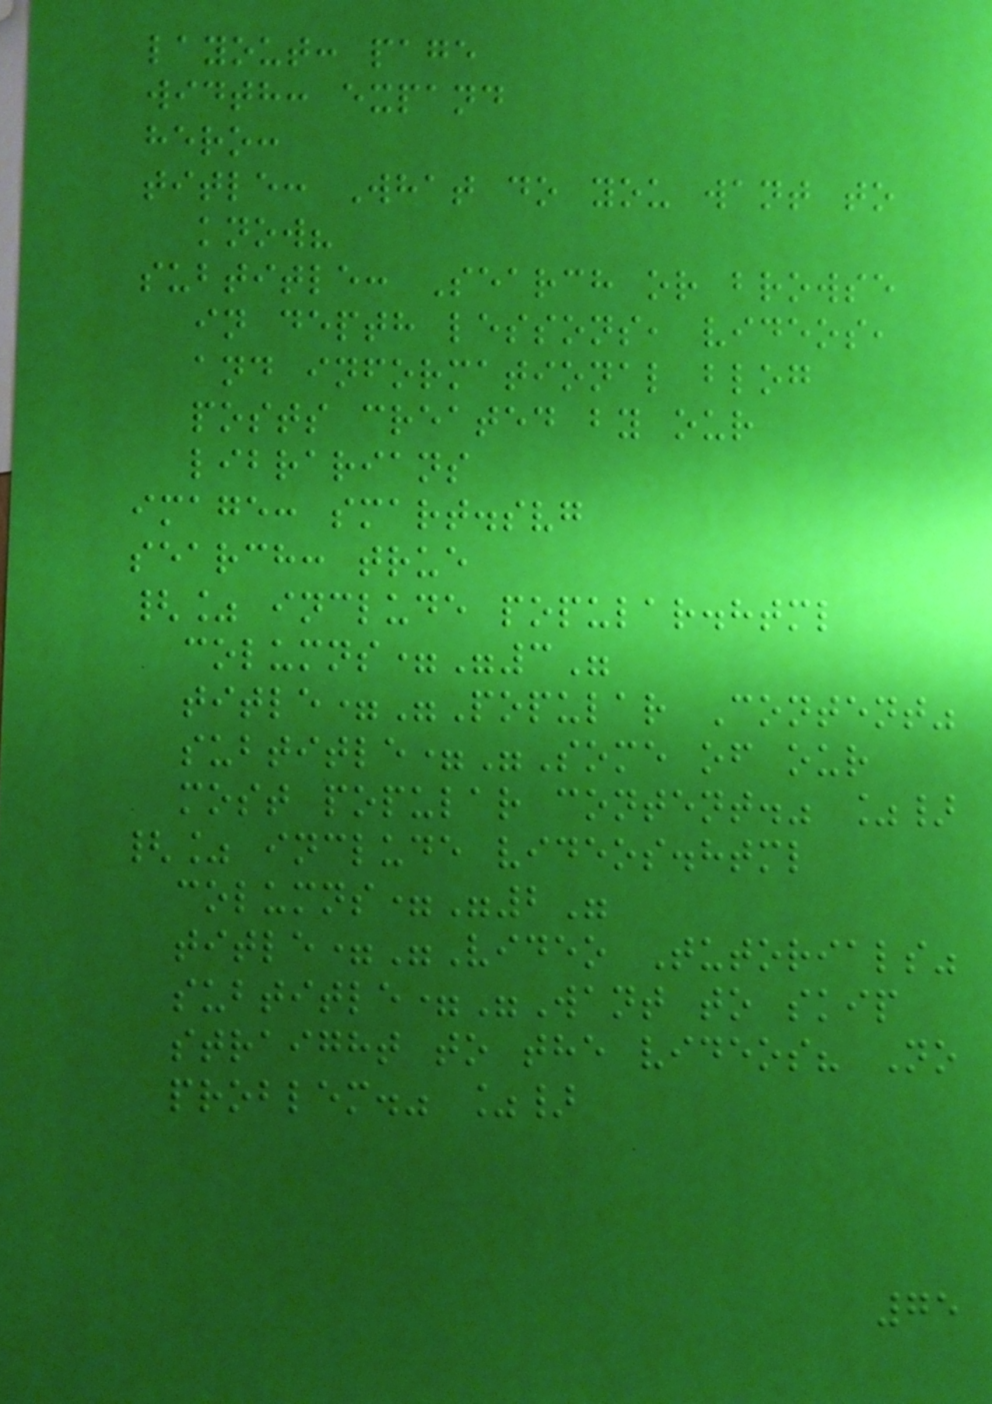layout: page
width: expand
hero:
title: What do you want to
know?
subtitle: Search or browse
in depth lessons, videos,
and informational blog
posts created by our
librarians
image: smart.svg
search: true
{% include popular.html
columns="3"
title="Popular Content"
subtitle="Some of our
most popular content." %}
{% include videos.html
columns="2"
title="Video Tutorials"
subtitle="Want to skip
straight to the videos? No
problem." %}
75
